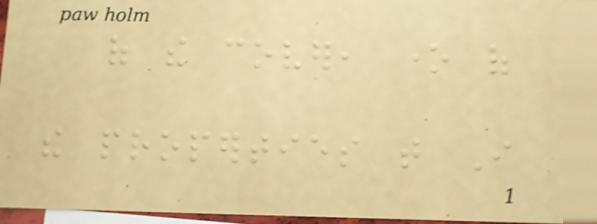of the cover, one of
the properties that I
